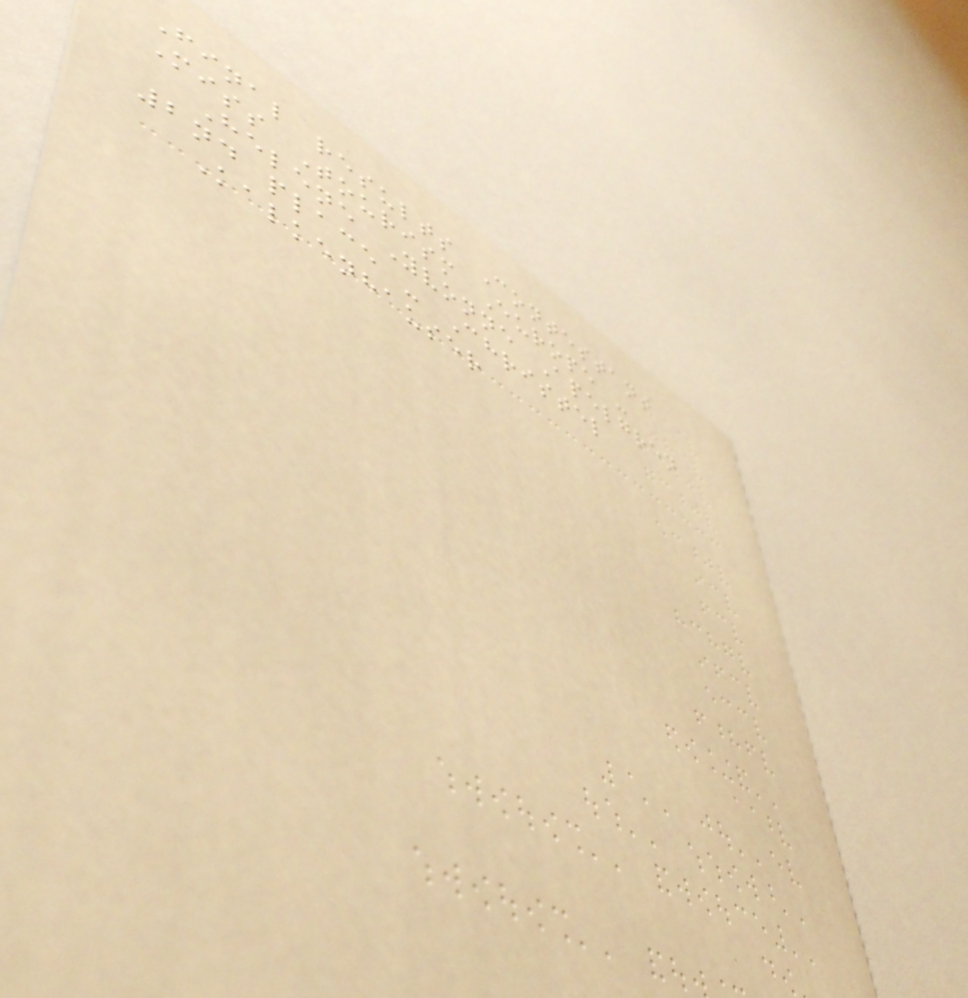Final results Contestant
Miss Tourism Europe -
Helene Yvonne Apelgren
2nd place - Christel
Kalkenhauser
